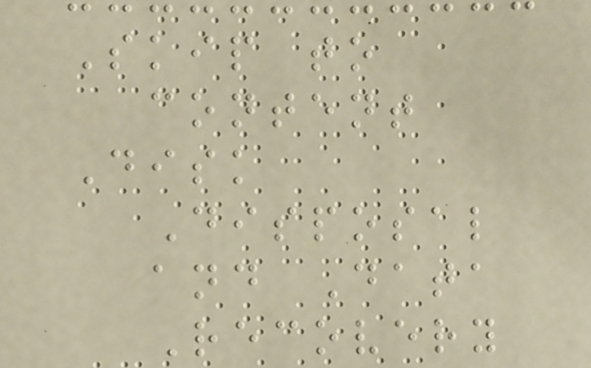Skip to
content
Disk
Disposal
and Data
Recovery
